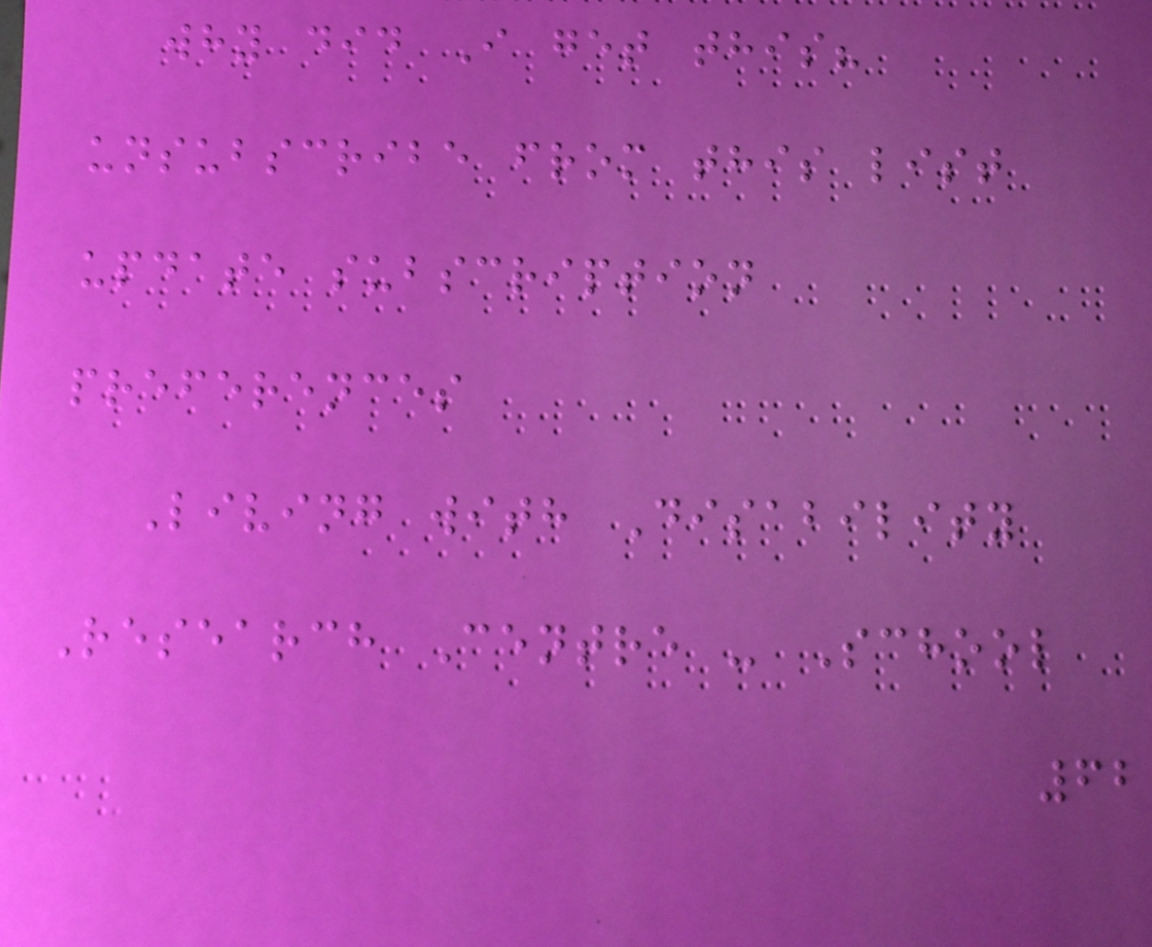why did I get this?
unsubscribe from this list
update subscription
preferences
Living with Disability
Research Centre - School
62
